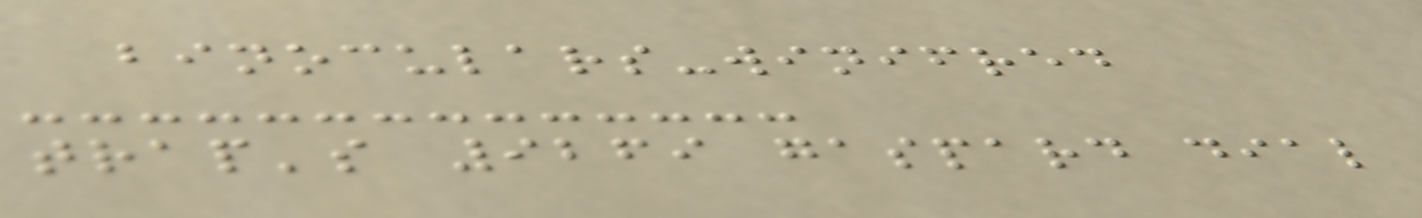binoculars-winifred
trap's 9269 gaspard dial
